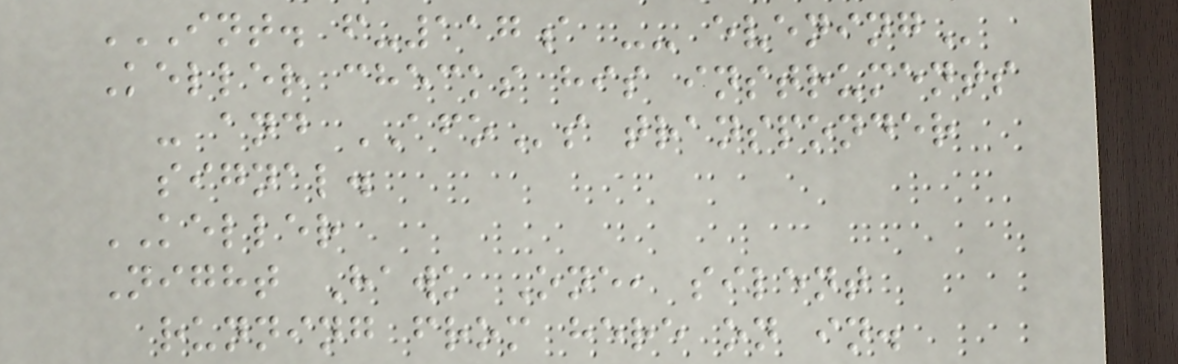INT. F-117A -- EVENING
Keller checks his instruments
- and AFOs transponder
signal.
KELLER
Night Hawk One, silent
running from here on in.
